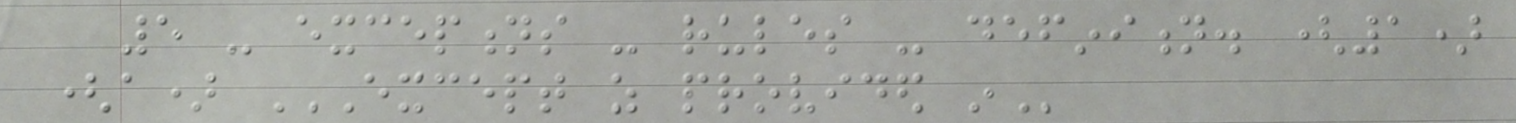5 - exceptions - rules - definition. (1)
(a) EXCEPT AS PROVIDED IN
